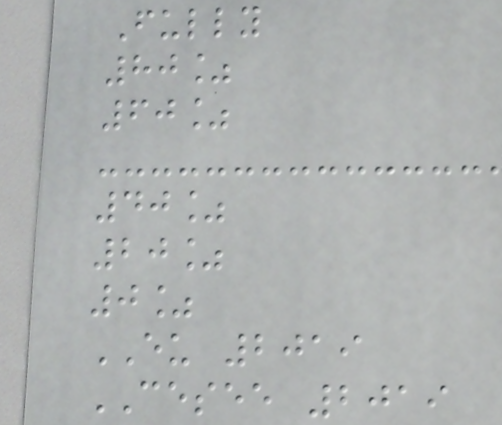Fully
80%
60%
40%
20%
0%
EU 2019
CESEE 2019
